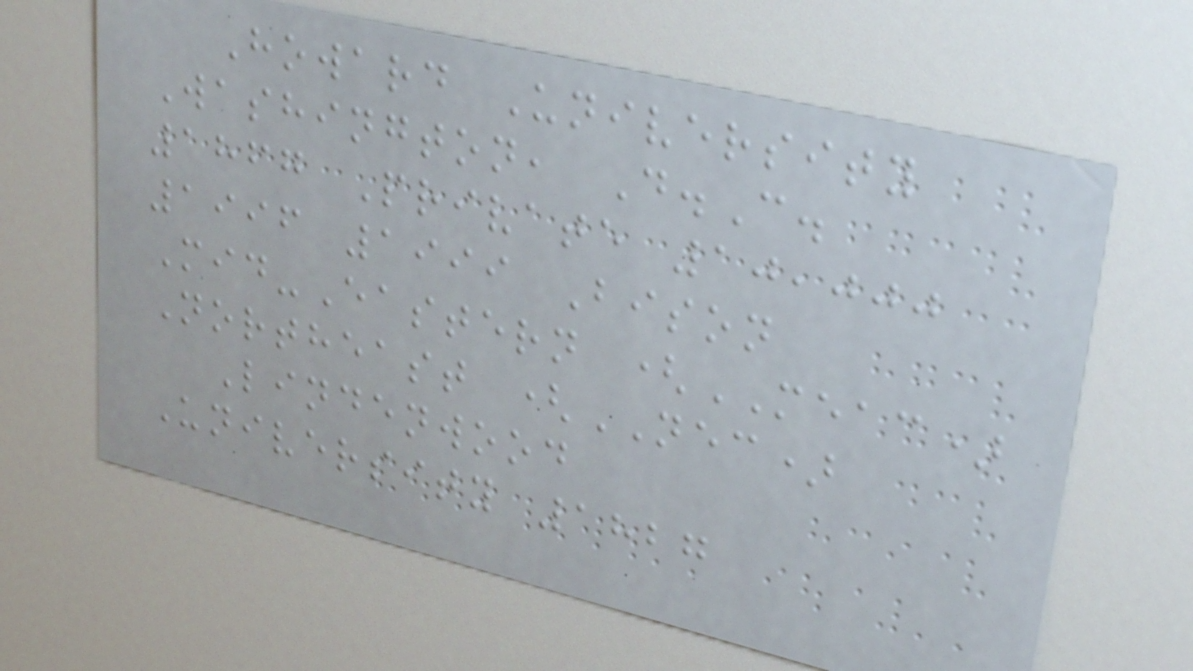Howard University
Washington, D.C.
1867 Private 10,000
1996 1999 Bison
Mid-Eastern (MEAC)
Northeast (NEC)
Lindenwood
University 1827
